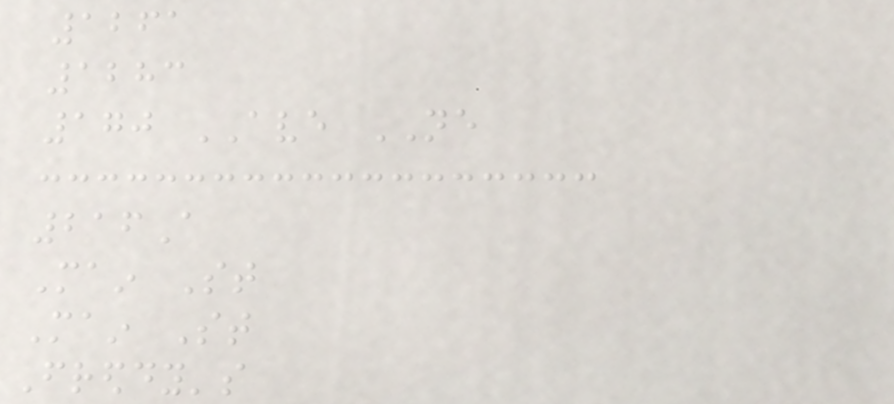1261
1283
170 AVE NE
216A
Main St
Main St
Freddy's
